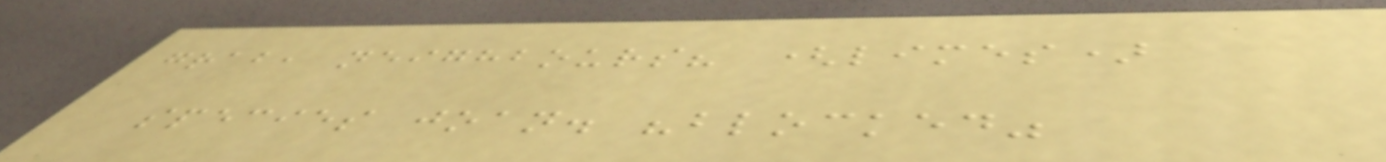grab, neighbours? (limes)
species joan. "blocked"
